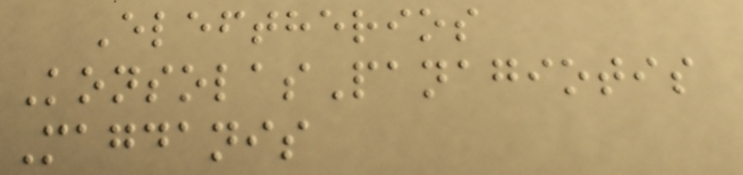Eleftherios
KonsolasPanagiotis
Magdanis
